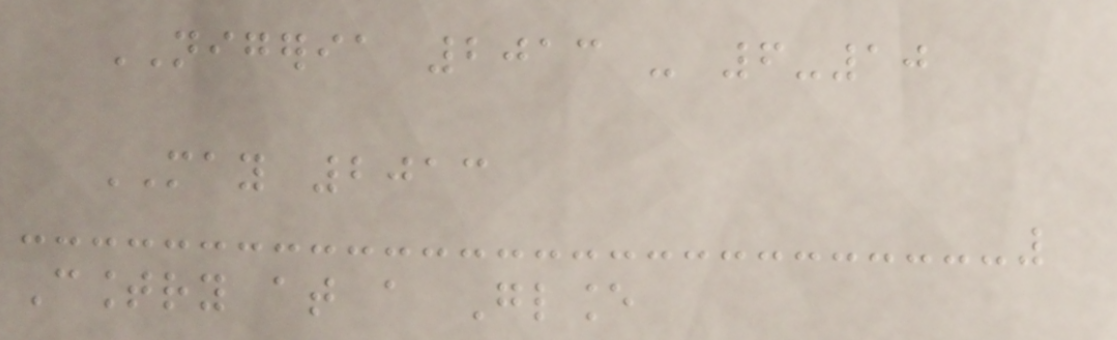NIGERIA 2013 - 6-10
MAY 2013
Country at a Glance
